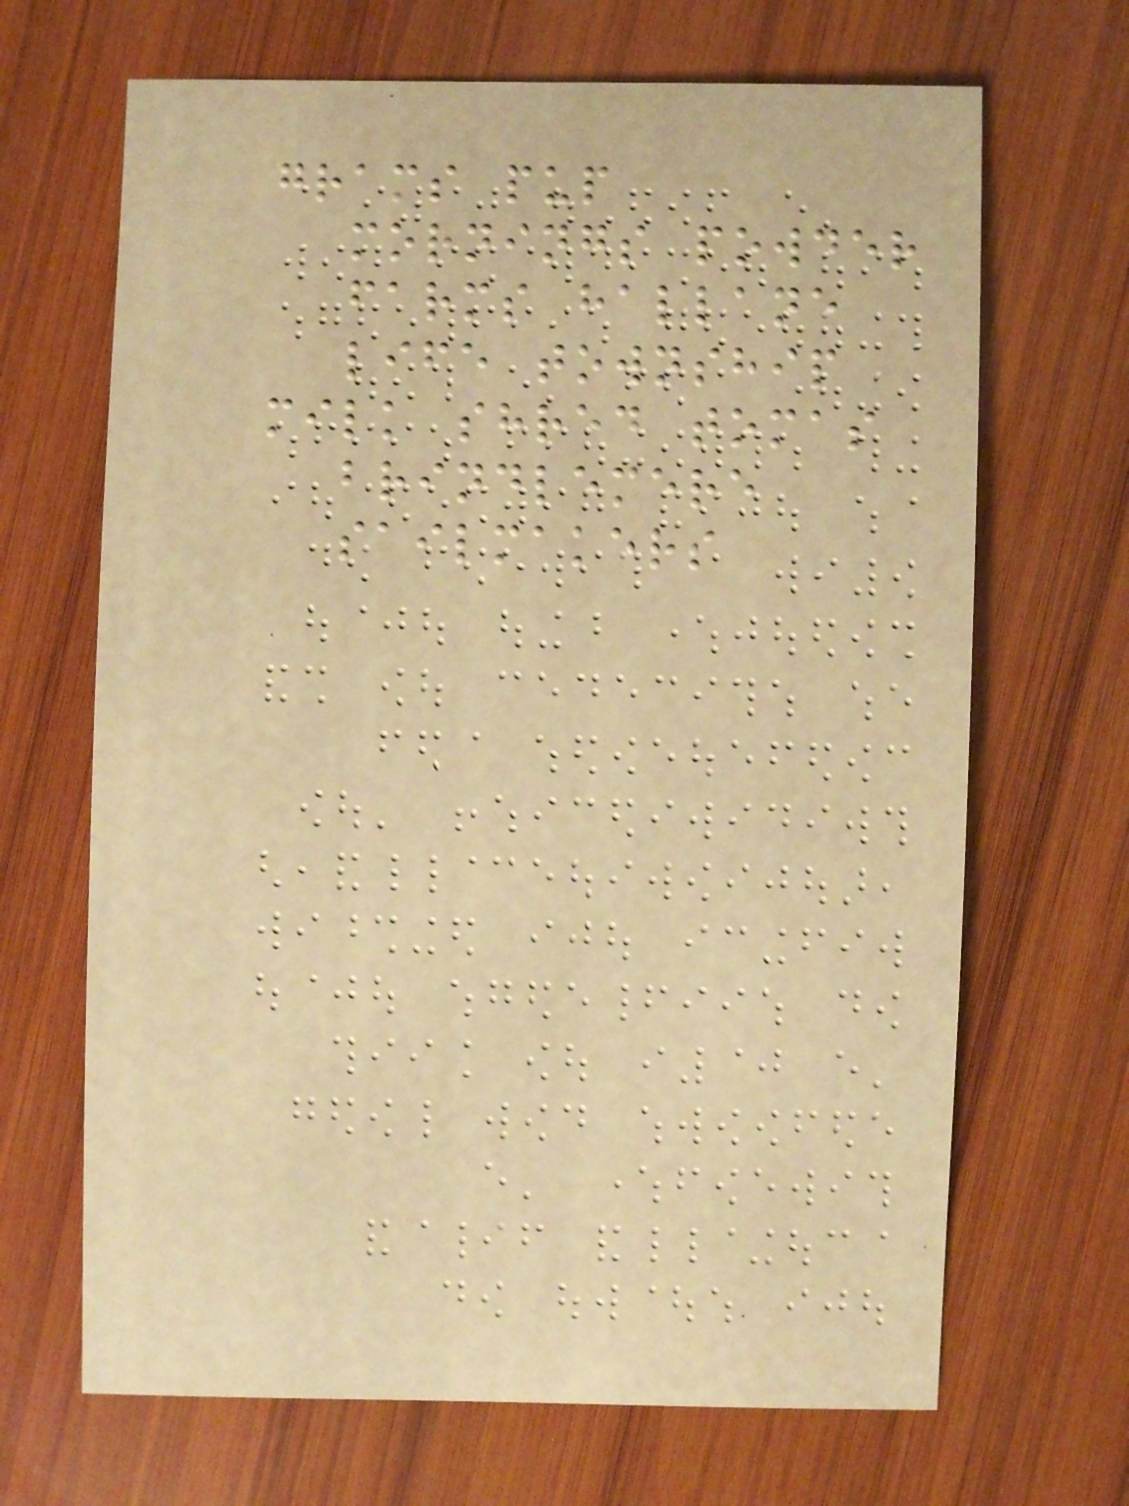grams pup
mornings powder
farms hallane
life township
milk shred tomas
brindlemere
sailmakers
